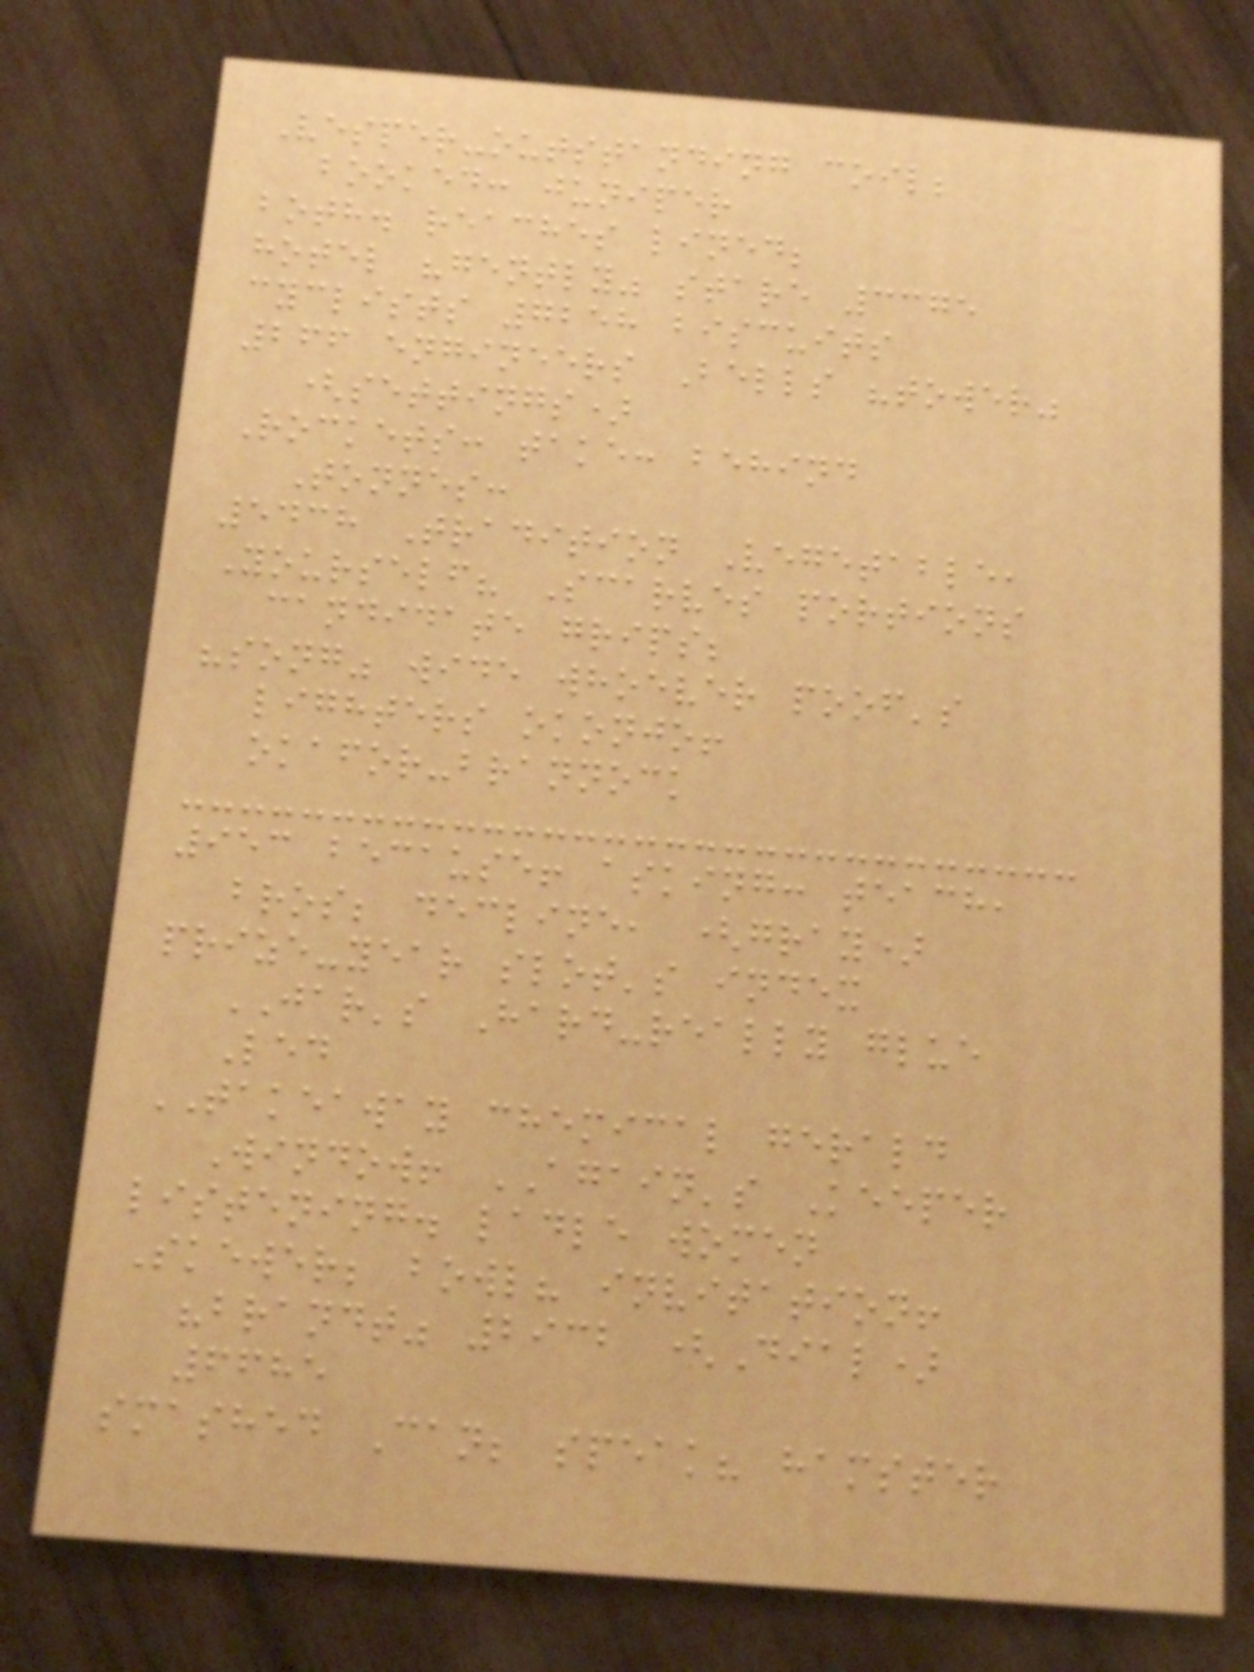Vesper-outstanding coil;
booked: juniper
both. reaches lined;
hotel "gently" stare 3375
cyclists 7258 biscuits
266 engineers Bells "tower"
(settings)
Rockets: take: behind
Tonnes:
5438 Tradition Vegetable,
Yourself? Scarves portions
candidate grips;
"song" wide whoever poof's
lighters okonjo!
okafor-brannock
953 because! asking: teach,
bros; decline, (gray)
prize-year slot's index
JAR's Hard-really glue
Led
TAKEAWAY chemical gerald
Window! AGAIN's Keeper
listening. ladle women
Skewer; bowl? invitation!
"brandt" 2932 (Dial)
6685
smashed Can; speak? hamster
